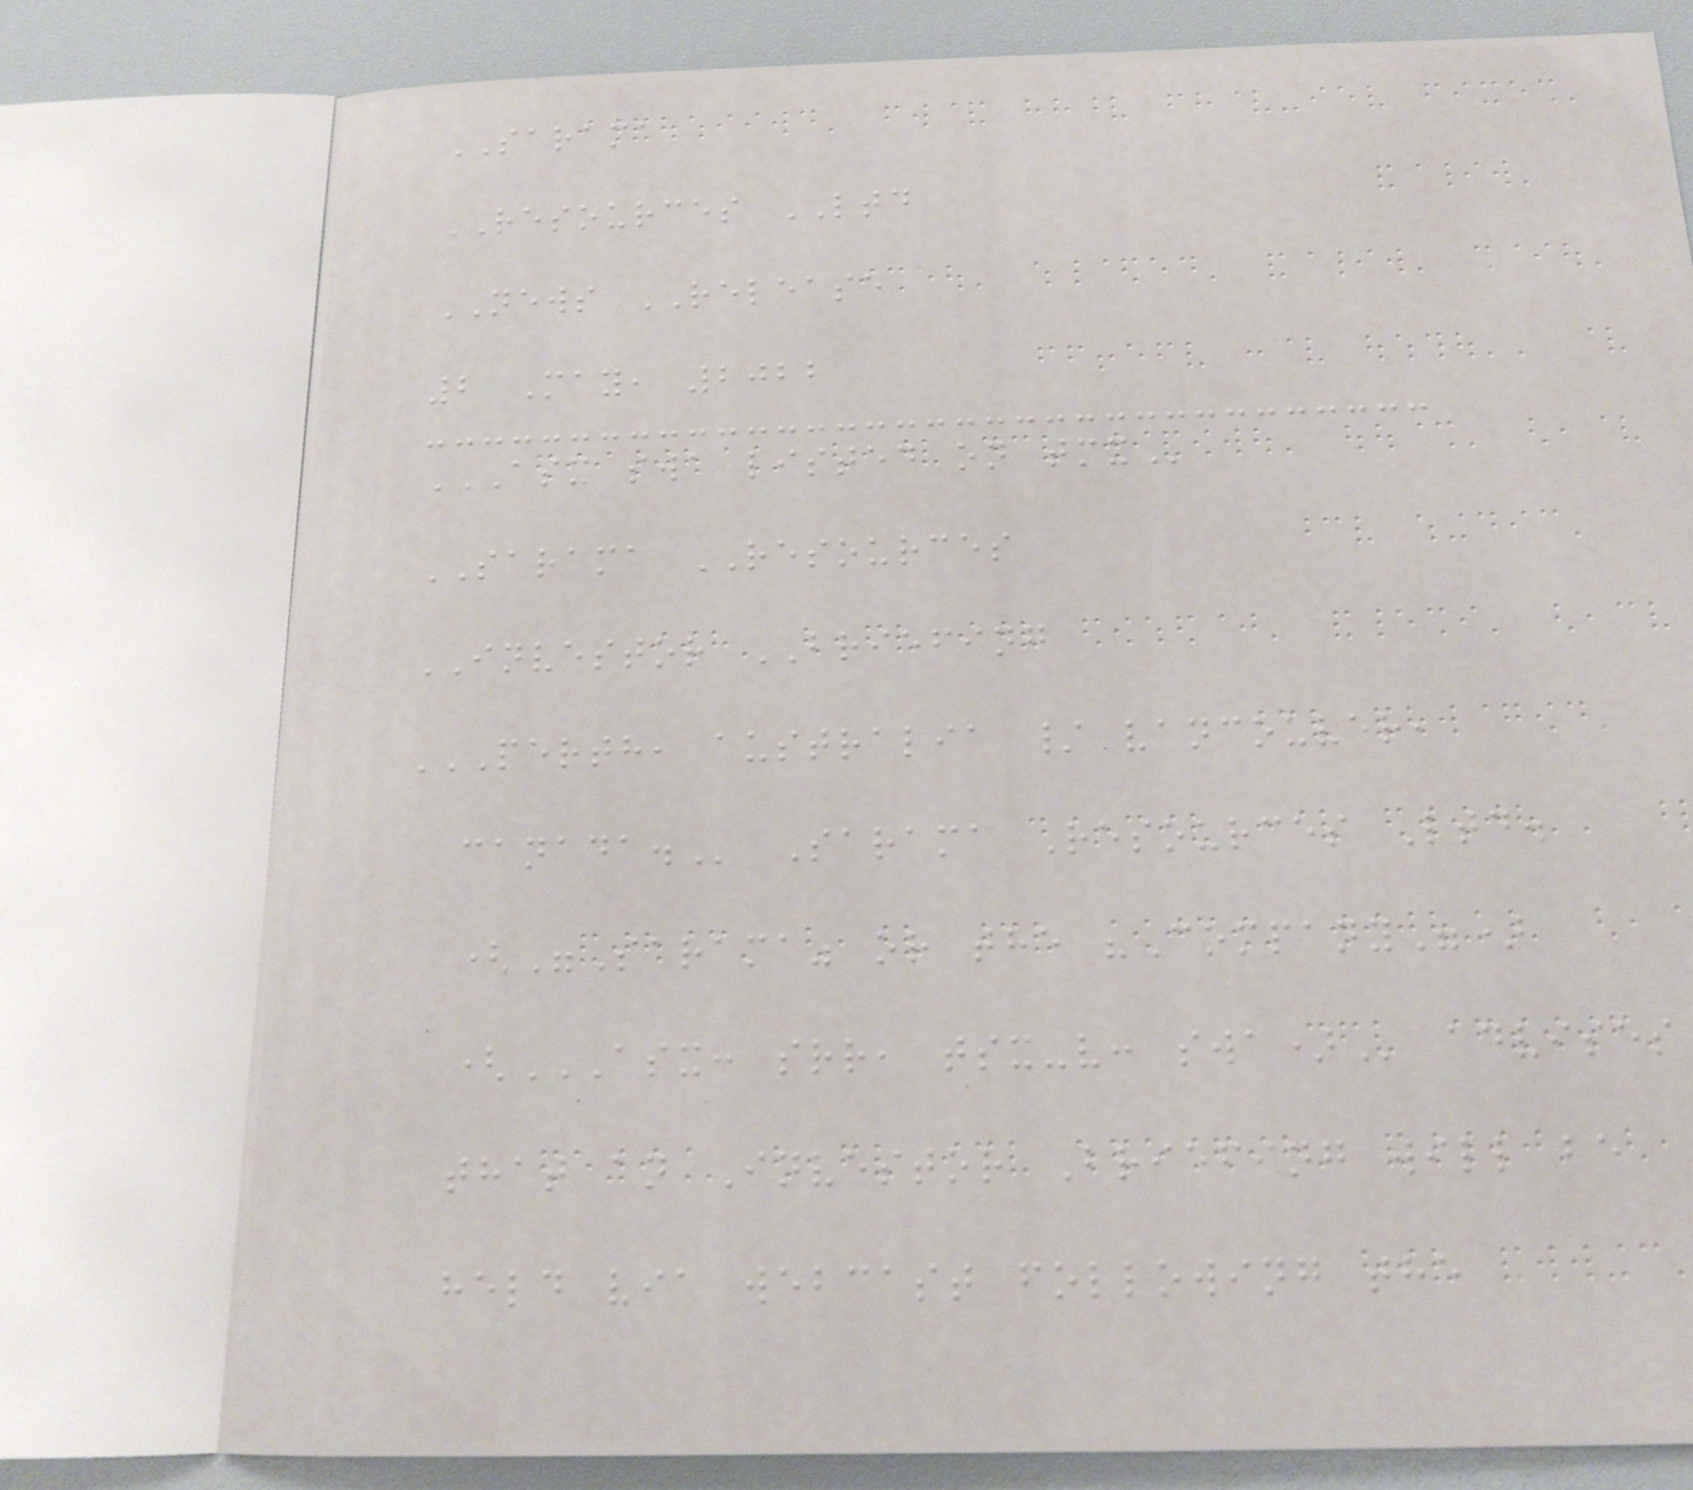SARAMA
RESOURCES LTD
NEWS RELEASE
2 May, 2022
ASX SWA LISTED ON TMX
SARAMA RESOURCES
INVESTOR BRIEFING
PERTH, AUSTRALIA / VANCOUVER,
CANADA. Sarama Resources Ltd.
("Sarama" or the "Company")
(ASX: SRR, TSX-V: SWA) advises
that an Investor Briefing will be
held via webcast following the
